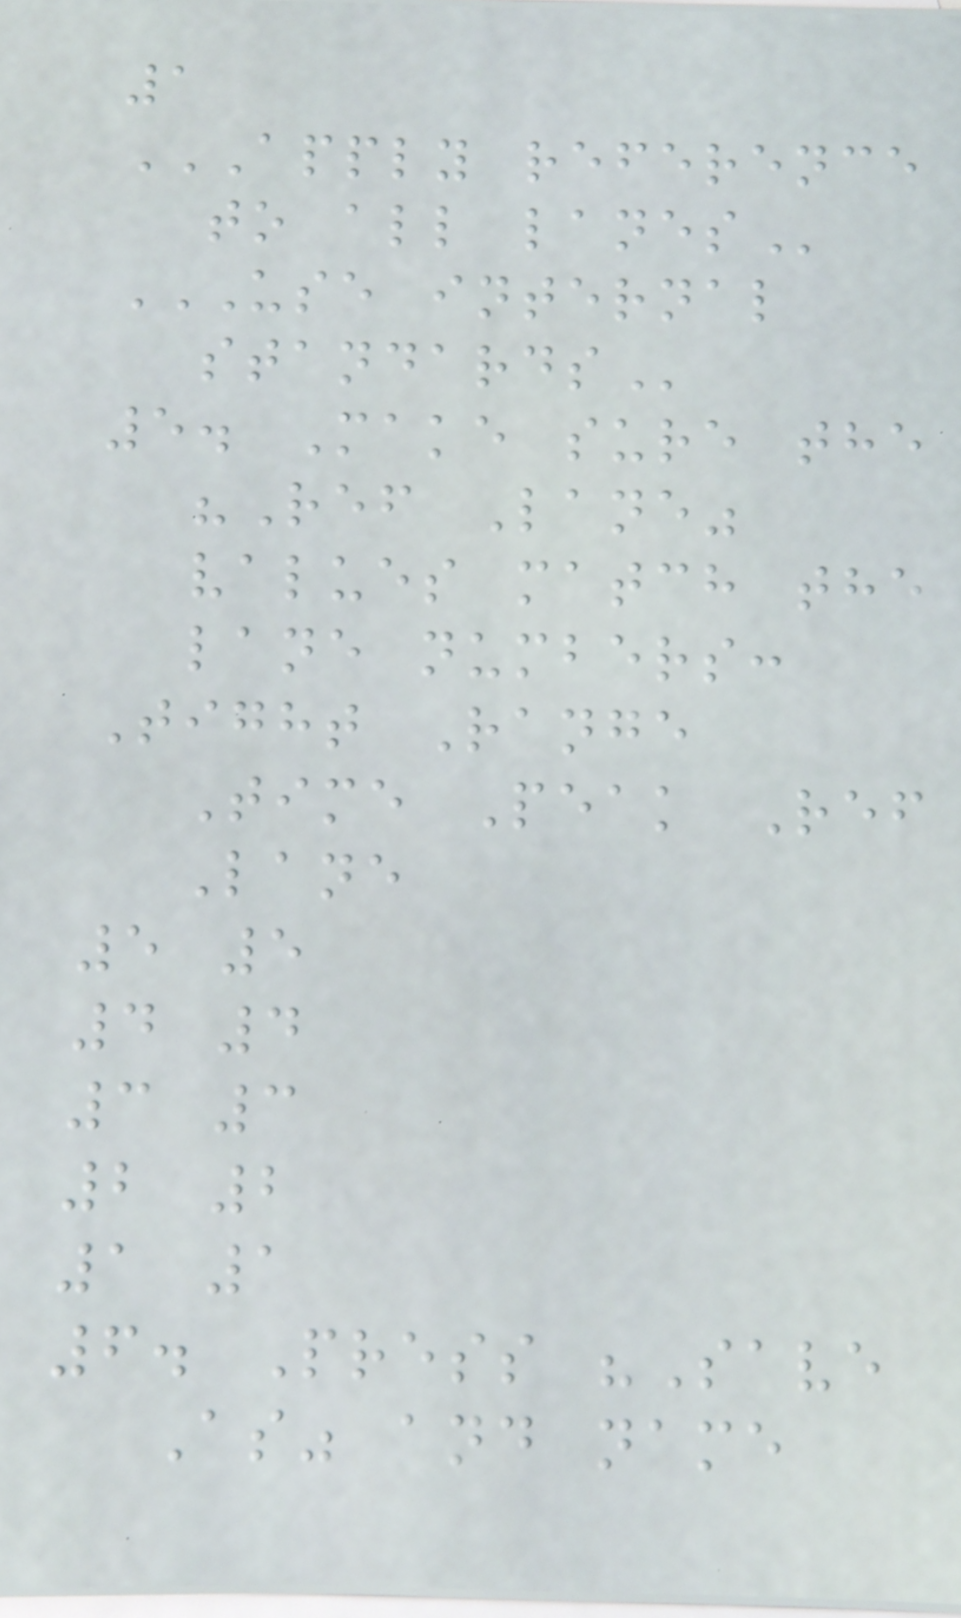1
APPLY REFERENCE
TO ALL LANES
USE INTERNAL
STANDARDS
5. Make sure the
"Ref Lane"
values match the
lane numbers:
Tight Range
Time Peak Ref
Lane
5 5
4 4
3 3
2 2
1 1
6. Press "Save
As" and name
